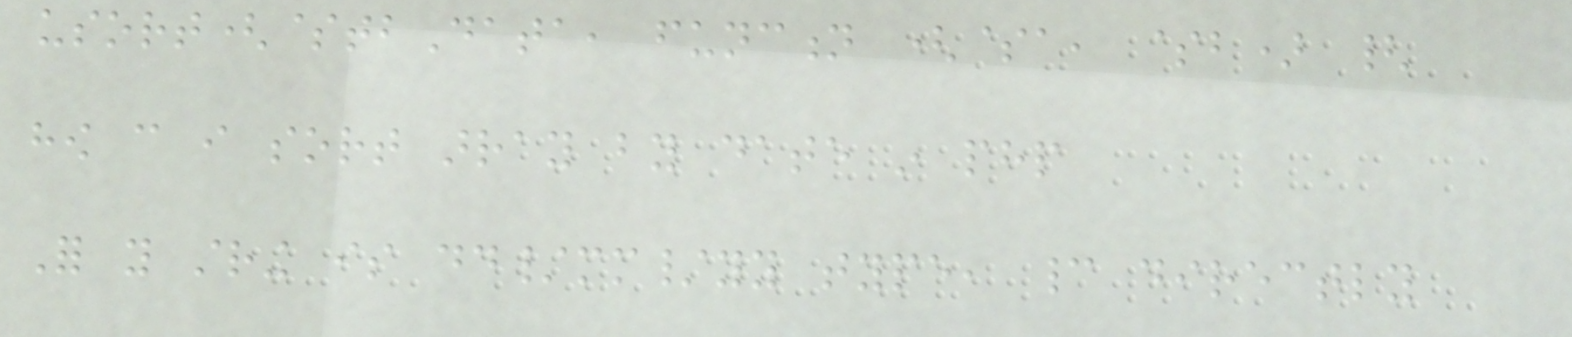usort($tbData, function ($a, $b) {
how can i sort array by date in php
For you string is dd/mm/yy type, cannot directly
